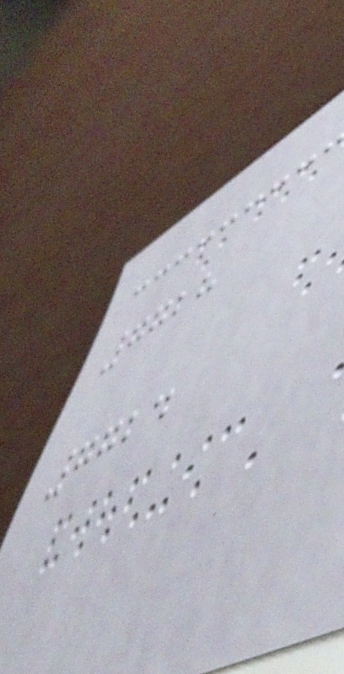7728
7724
